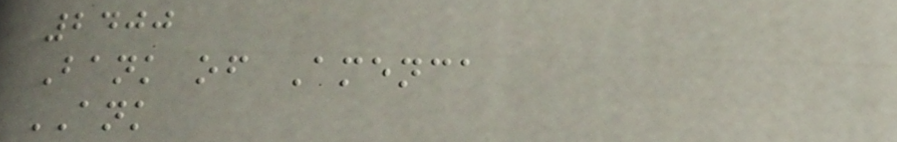2400
Bank of Amenca
ANK
